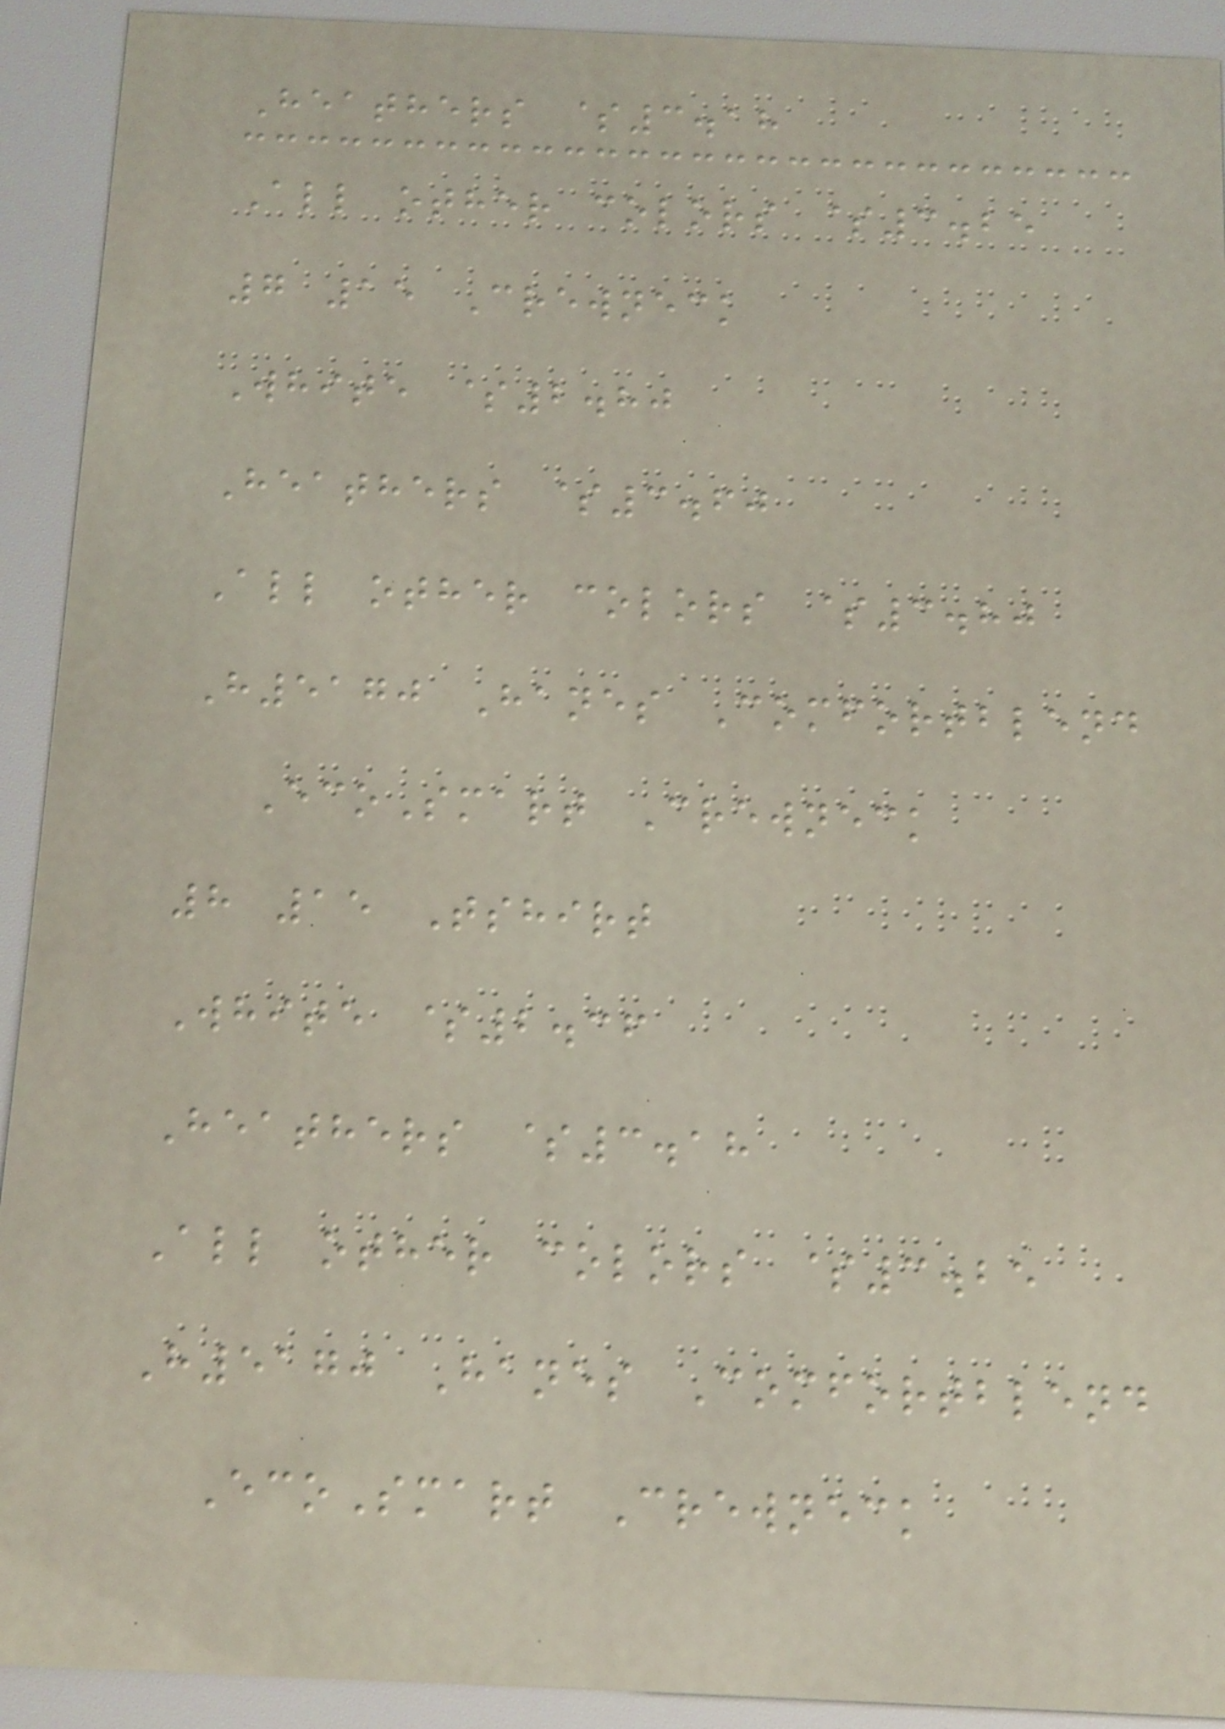Heathers $3.18
All other colors $3.25
7 15 Crewneck
White $2.80
Heathers $3.60
All other colors $3.80
H5170 Hanes Comfortblend
EcoSmart Crewneck
8 15 Tshirt
White $2.36
Heathers $3.18
All other colors $3.25
H5170 Hanes Comfortblend
EcoSmart Crewneck
